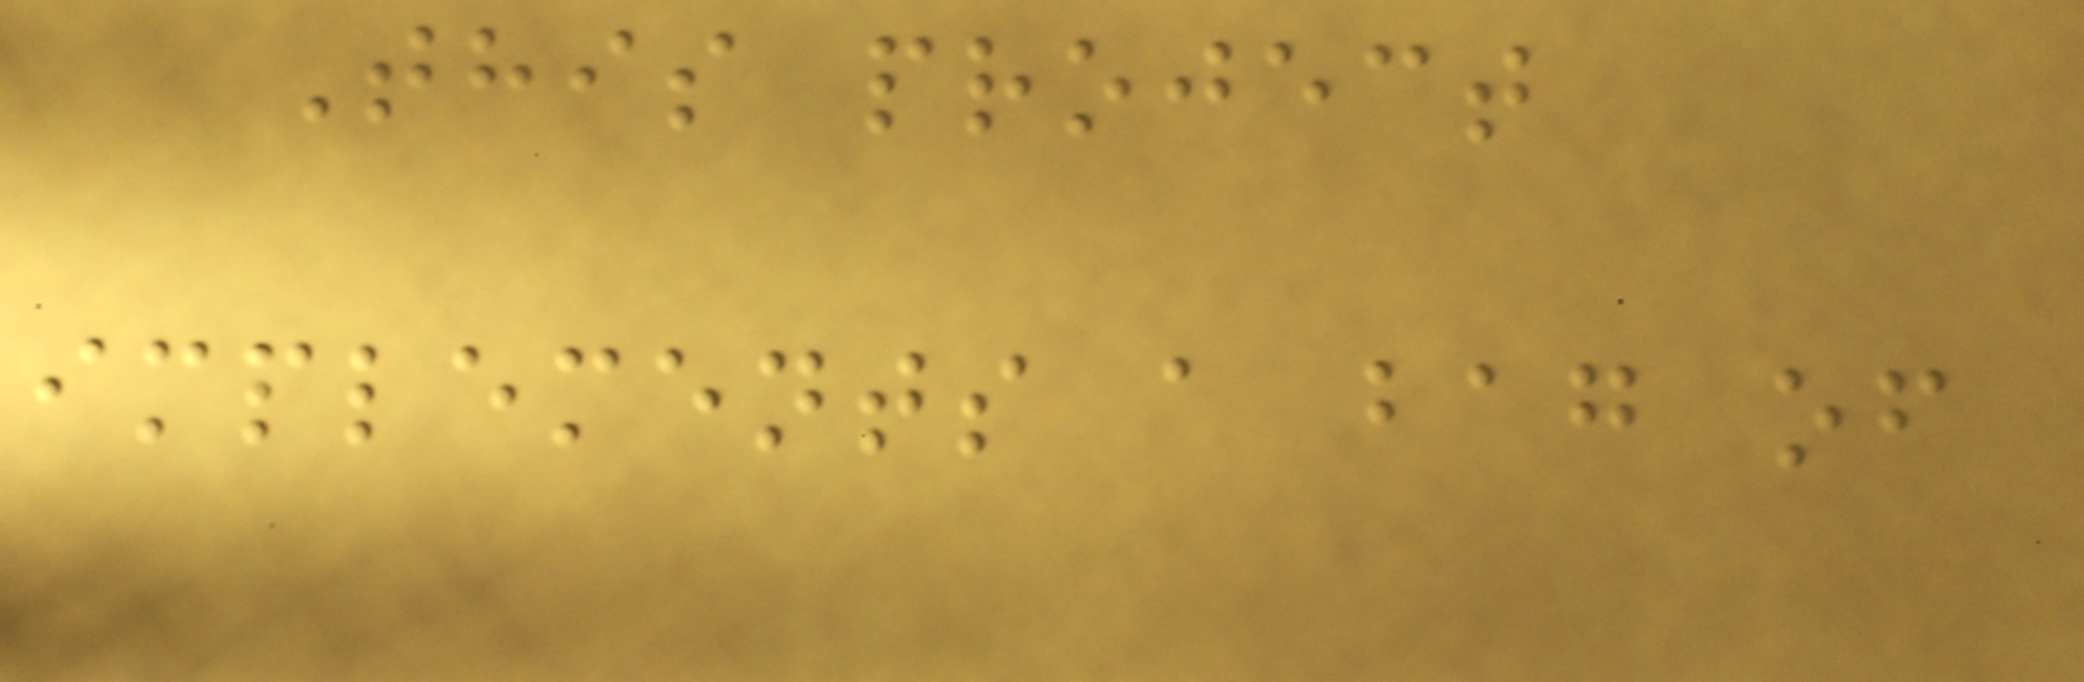This project
implements a bag of
